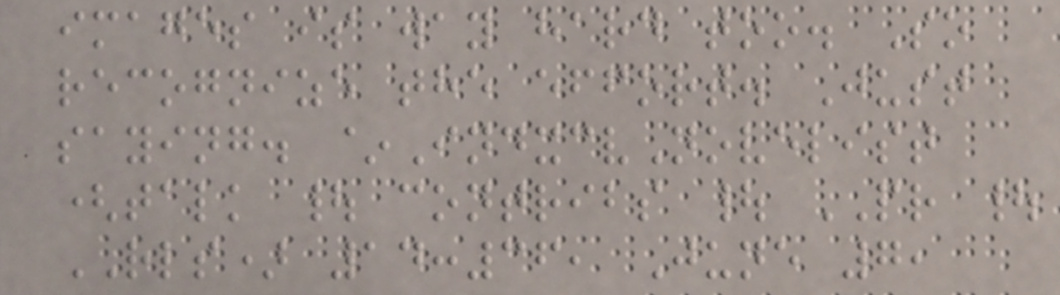images is way hard too. So
recognize the effort. Just
saying. ~IndxcvNovelist
(talk | contribs | PR |
RLS) 14:36, June 7,
